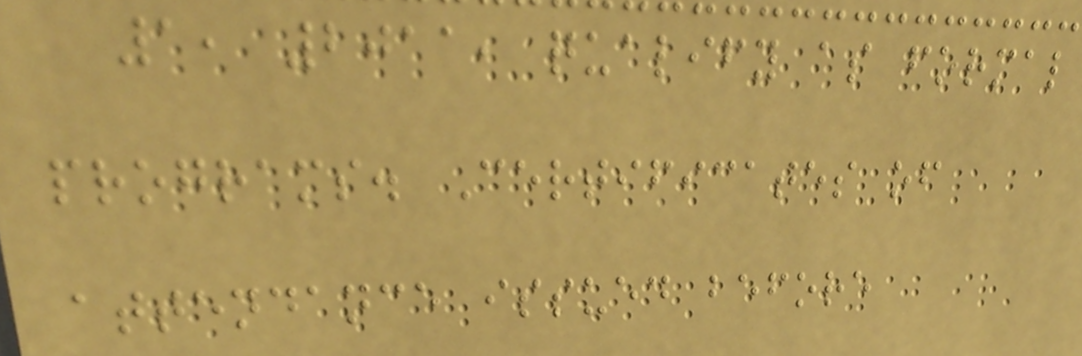1, 2011, qualify as formal
programs. Certificates of
attendance issued before
